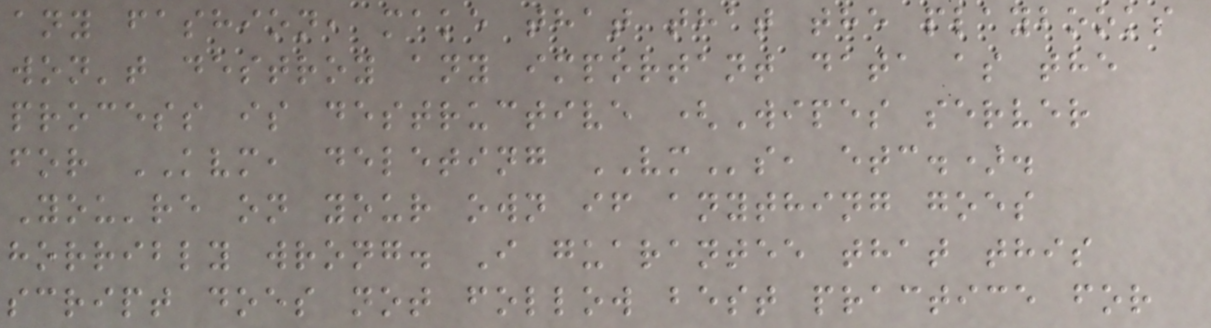any fashion, make that that the playbooks
won't destroy any important data as the
process is destructive (Wipes server
for KVM, deleting VMs, etc.).
You're on your own if anything goes
horribly wrong. I guarantee that this
script does not follow best practice for
